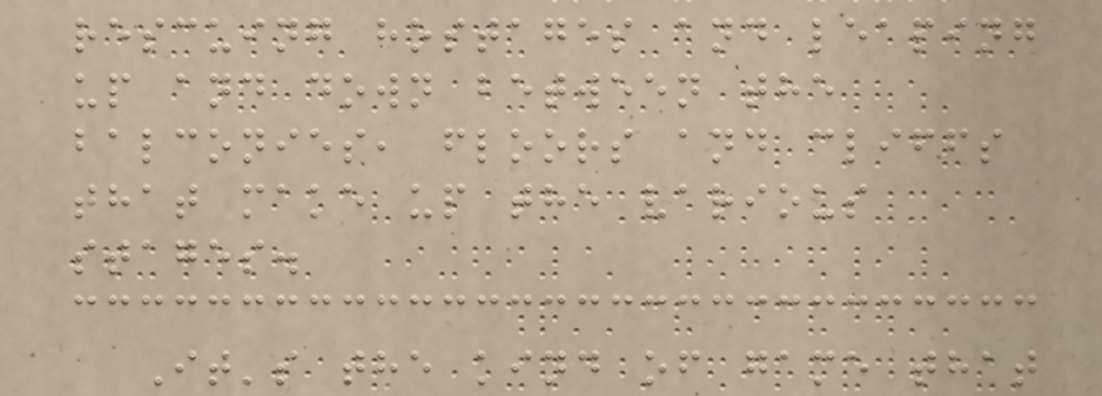rescuing hostages and leaping
up and down between the
balconies, floors and cliffs
that make up the various
stages.
It's the kind of game that
